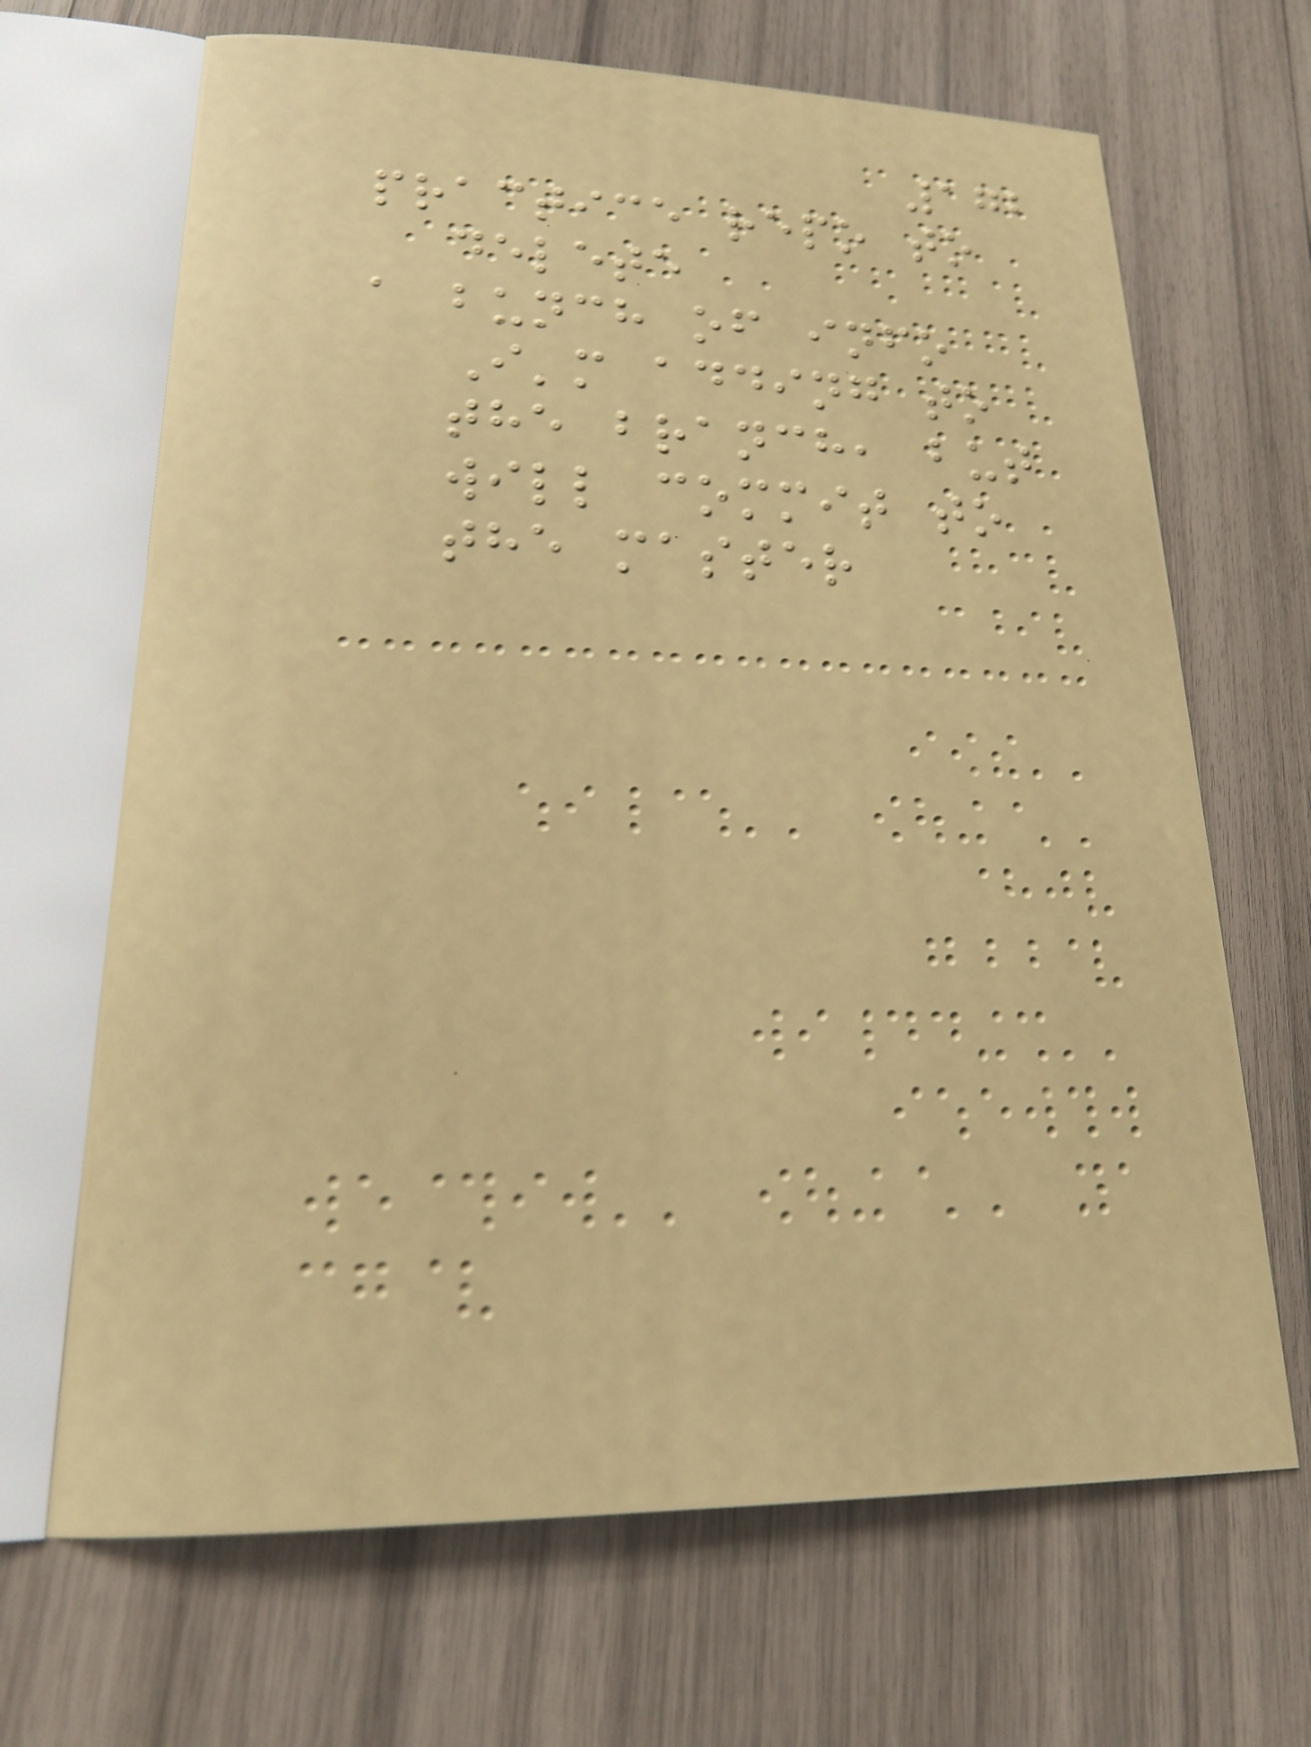172
practice repo to
delete
a bunch of info
I'm adding to
the branch, but
will commit to
the master
